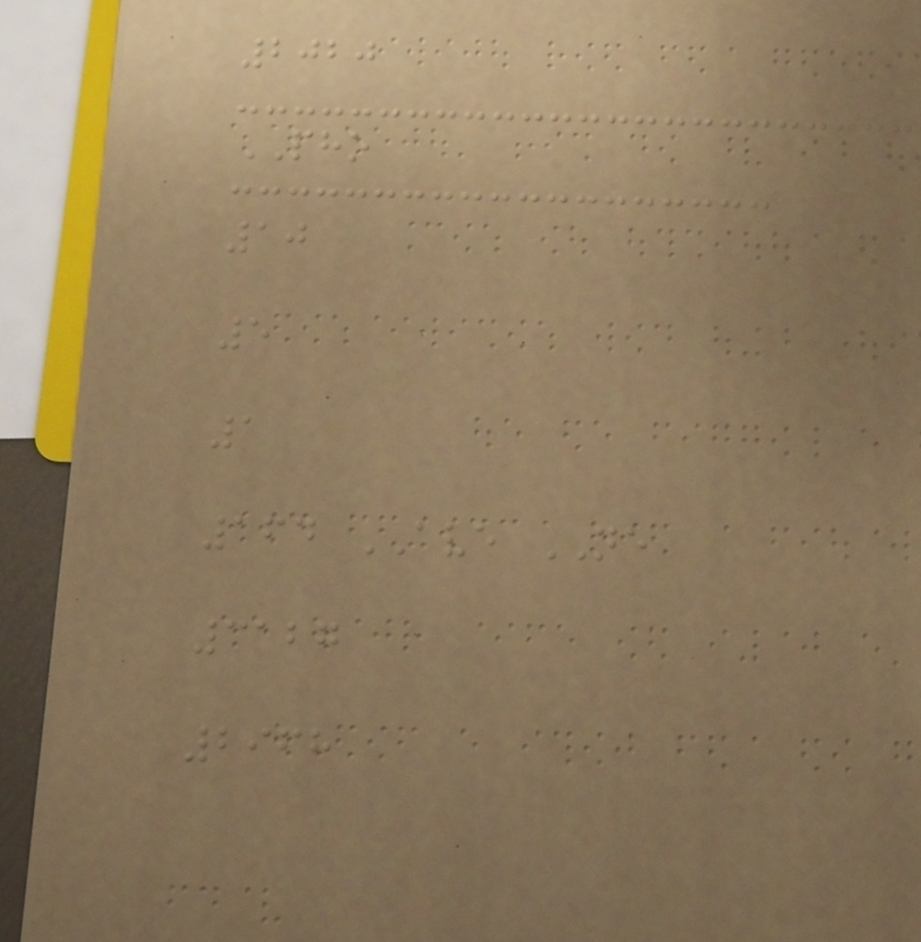2020
PHO
10
5
1
164 AVE NE
3127
2968
